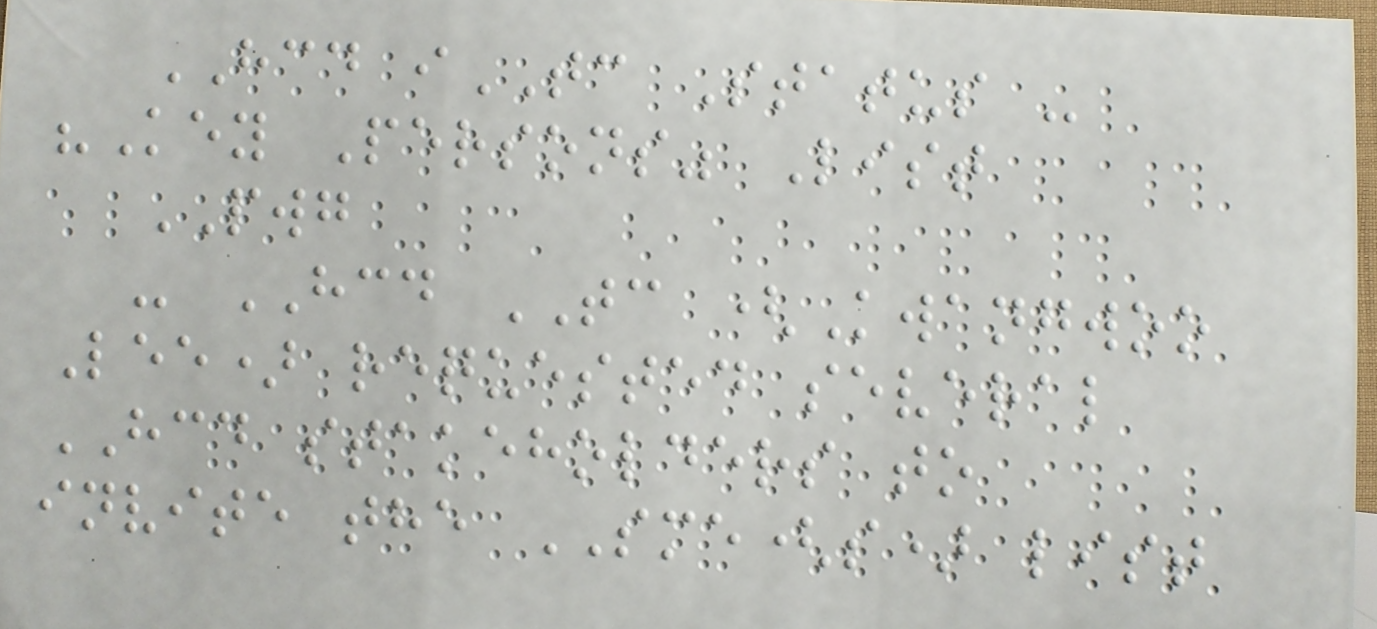HCD iTC Status -
"Key Persons" List
PWG
- HCD TC (Kwangwoo
Lee) requested several
HCD stakeholders to
invite the SME(s) list
